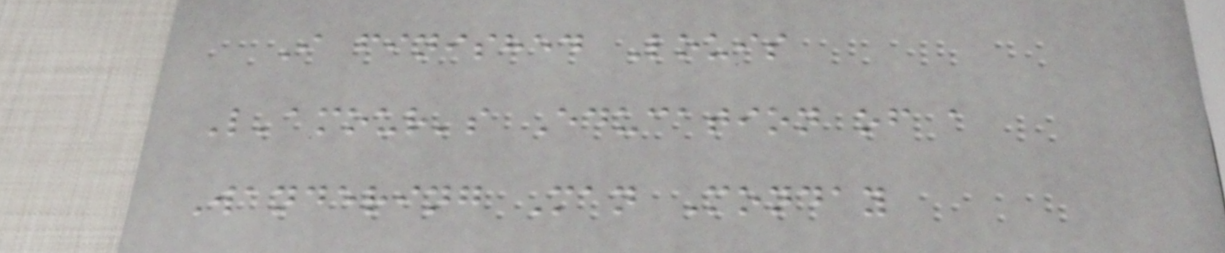I finished Louis
L'amour's Education of a
Wandering Man Monday
